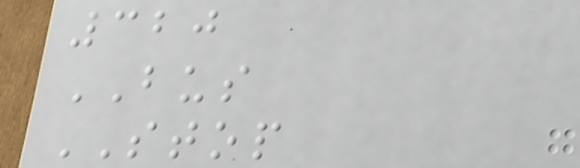320
BUS
STOP
